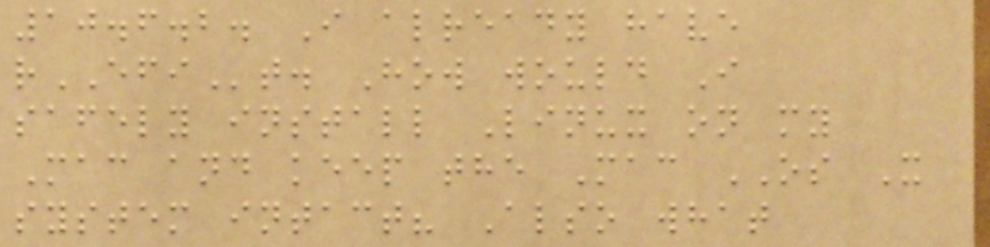10.6.2. I already have
rEFIt. How would I
safely install Linux on my
Mac and keep the Mac OS X
system intact? Also what
